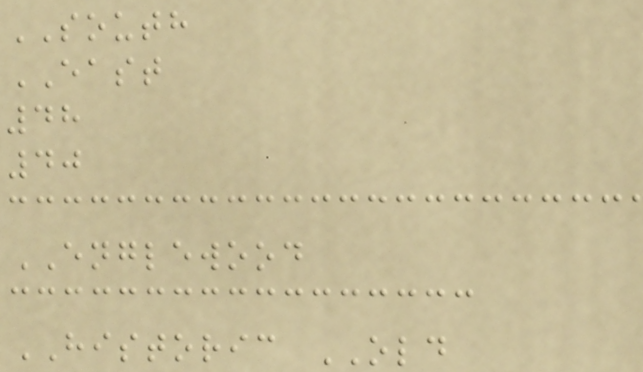SOUTH
EAST
48
40
ENGLEWOOD
HISTORIC OLD
